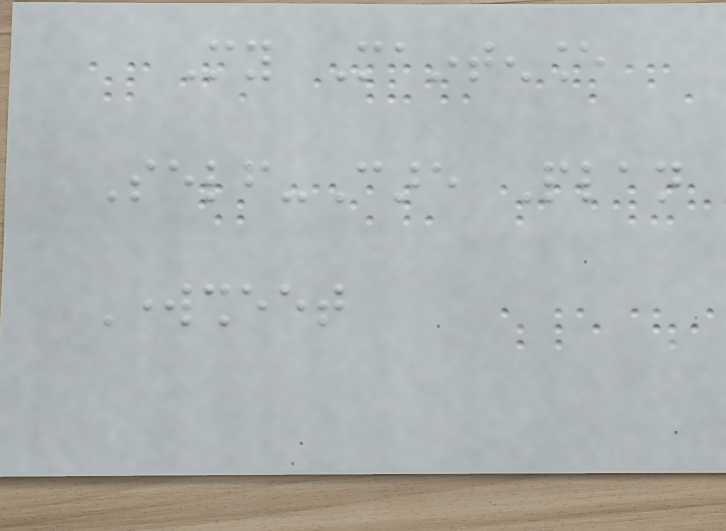My Maintenance
Self-Care Plan
Worksheet
